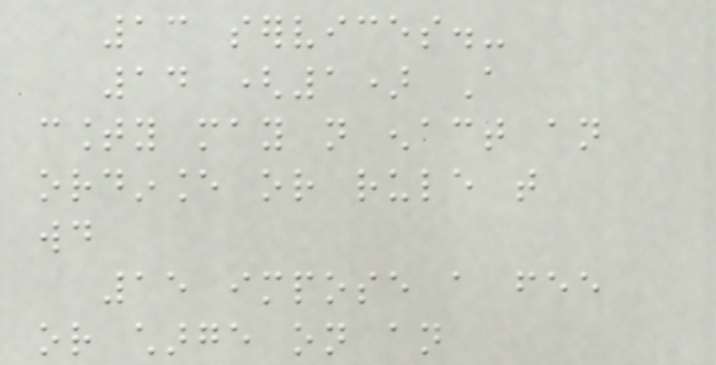13 services.-
14 (1) A
county may not enact an
ordinance or rule that
would
15 impose a fee
or charge on an
